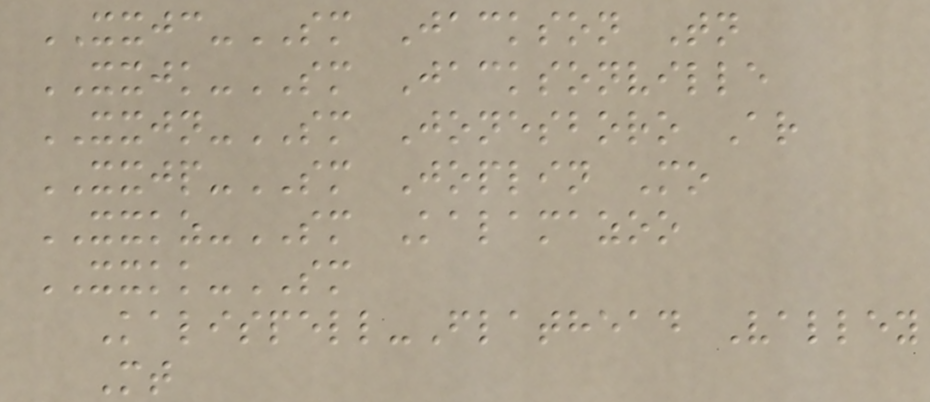XXJC-SM Jackson Tn
XXJK-SM Jacksonville
XXJN-SM Jonesboro Ar
XXJP-SM Joplin Mo
XXKZ-SM Kalamazoo
XXKK-SM
Kalispell-Flathead Valley
Mt
